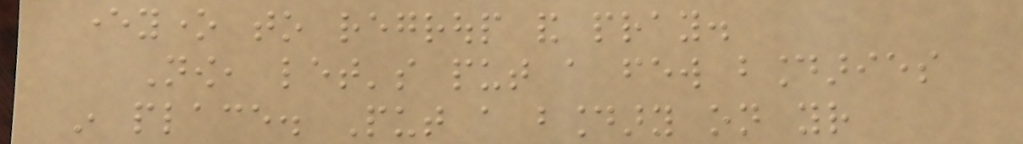everyone to regroup and pray.
Now, let's put a few boundaries
in place. Put a boundary on your
